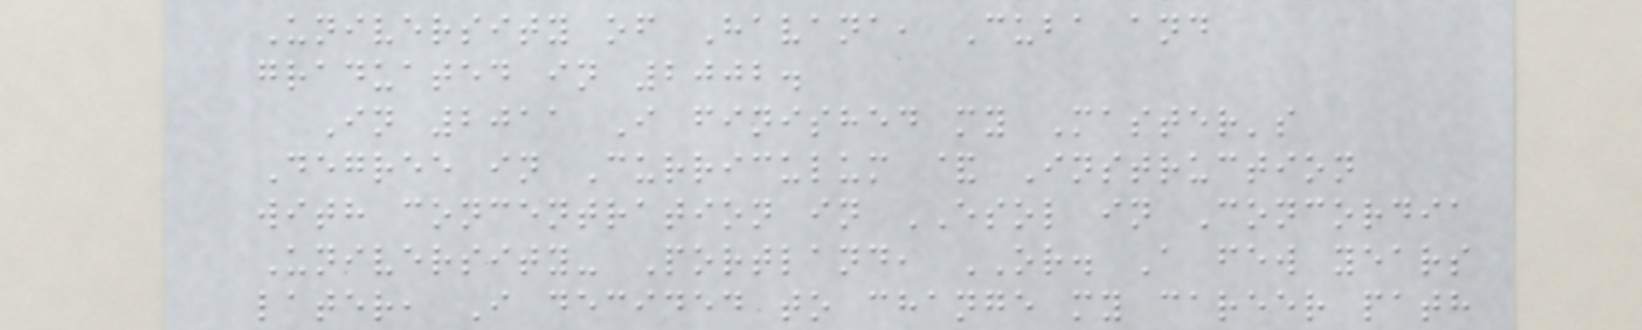University of Havana, Cuba and
graduated in 2002.
In 2011 I finished my Master's
Degree in Curriculum & Instruction
with concentration in ESOL in Concordia
University- Portland, OR. A few years
later, I decided to change my career path
